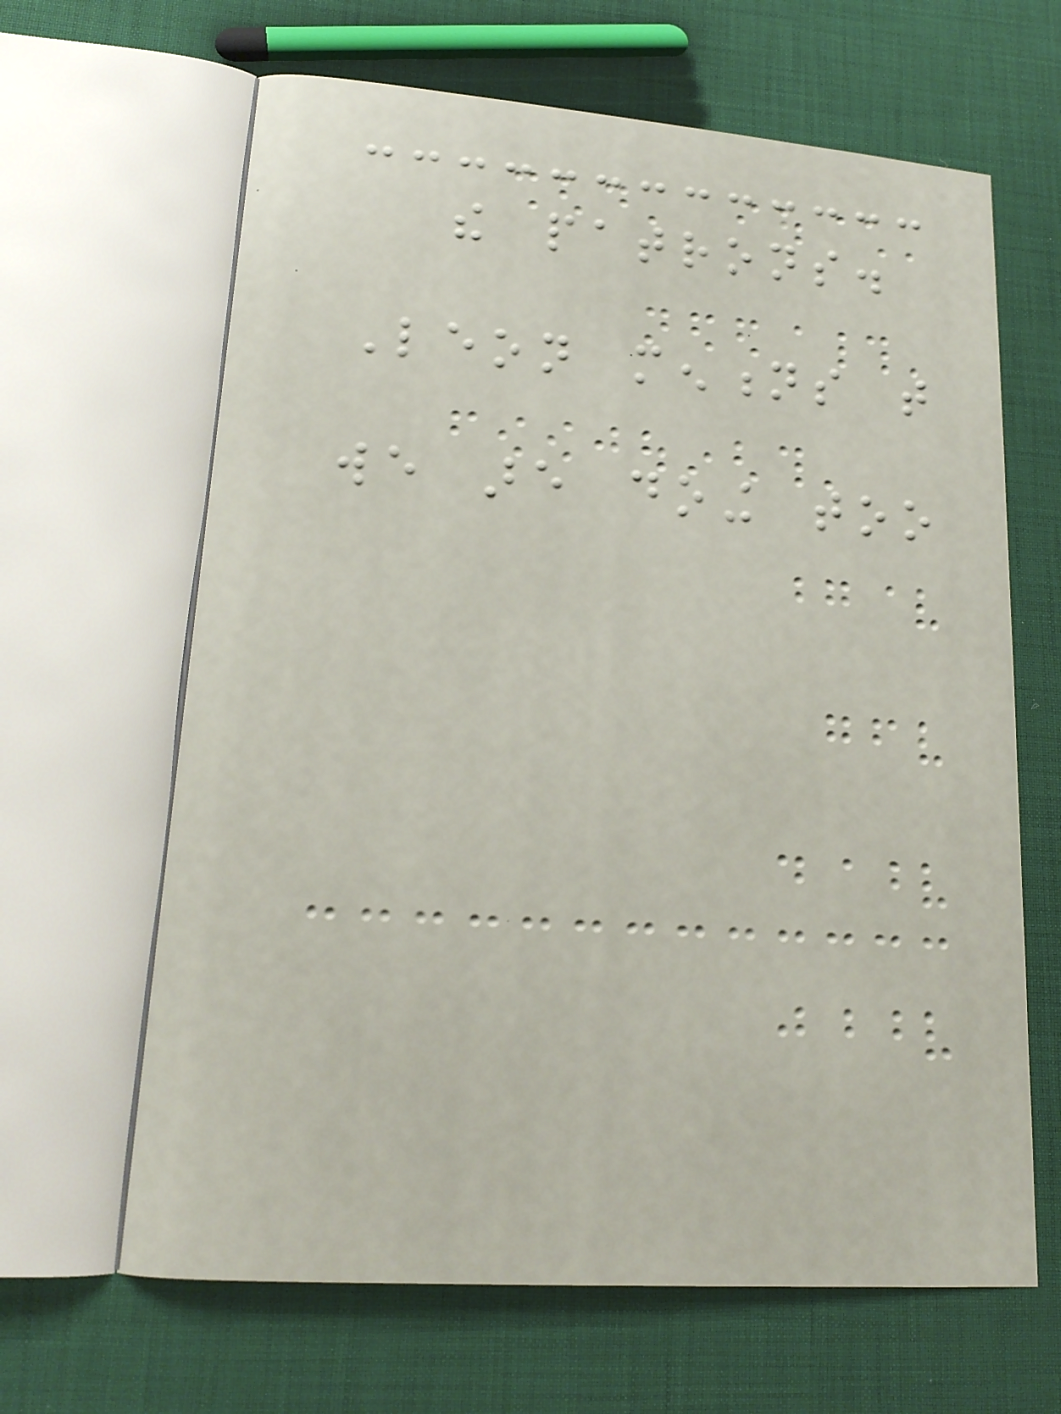the patrons.
Leon mentions that
we are doing too
